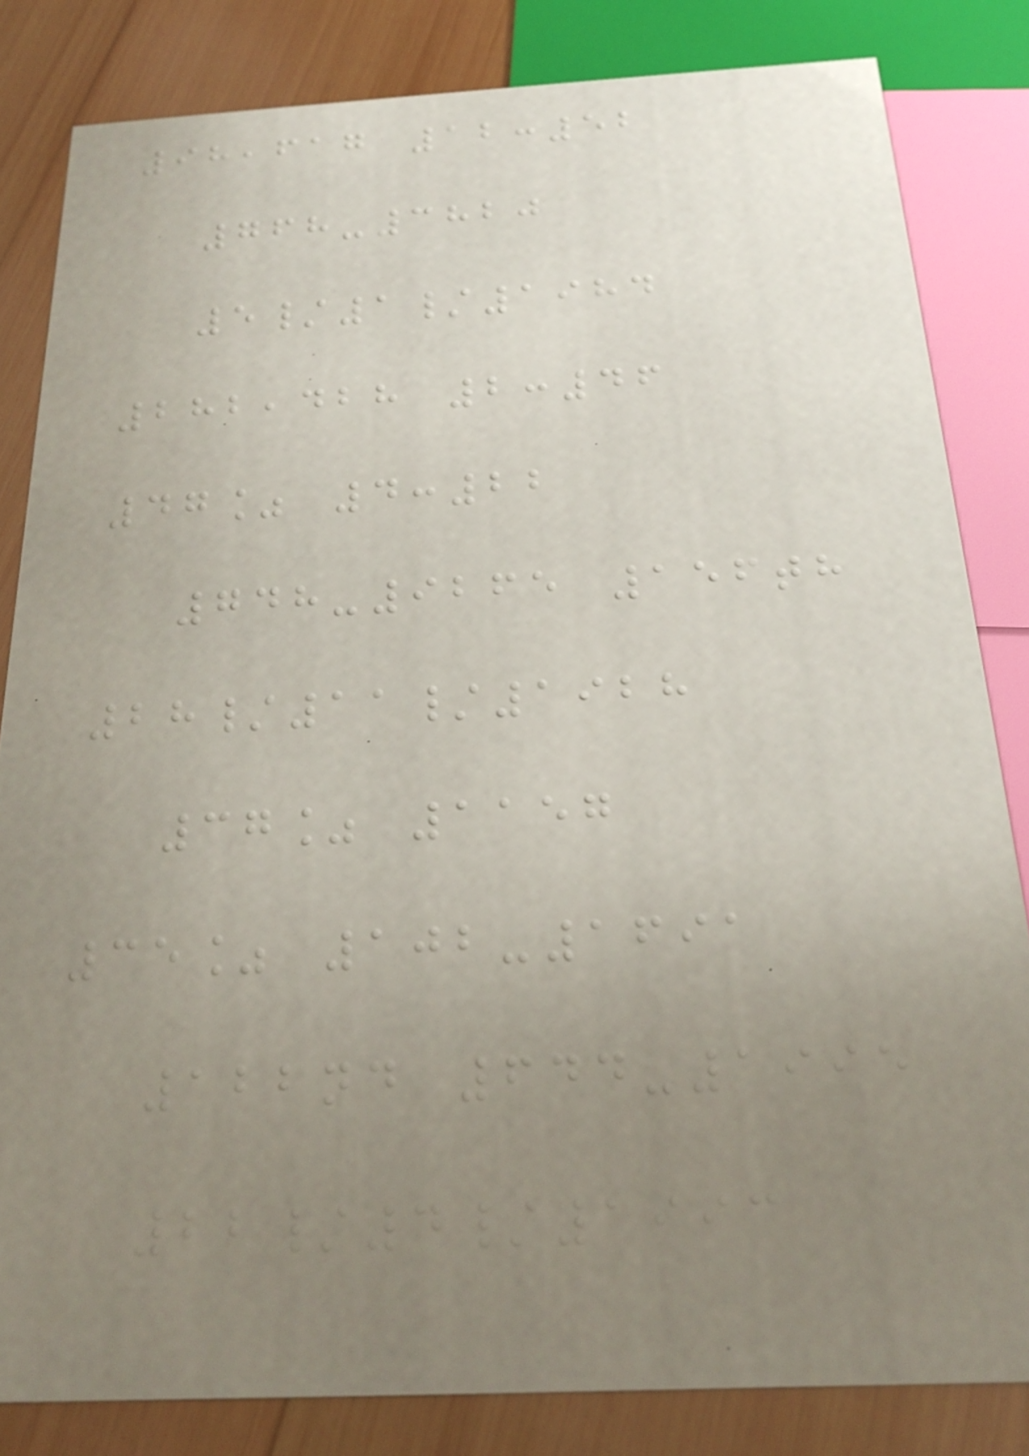98,617 12:52
768-3820
5/1/1984
282,428 2:46
47% 4:22
748-9265 156th
28/11/1928
37% 1157
35% 102-1691
122nd 644-1995
22/4/1993
